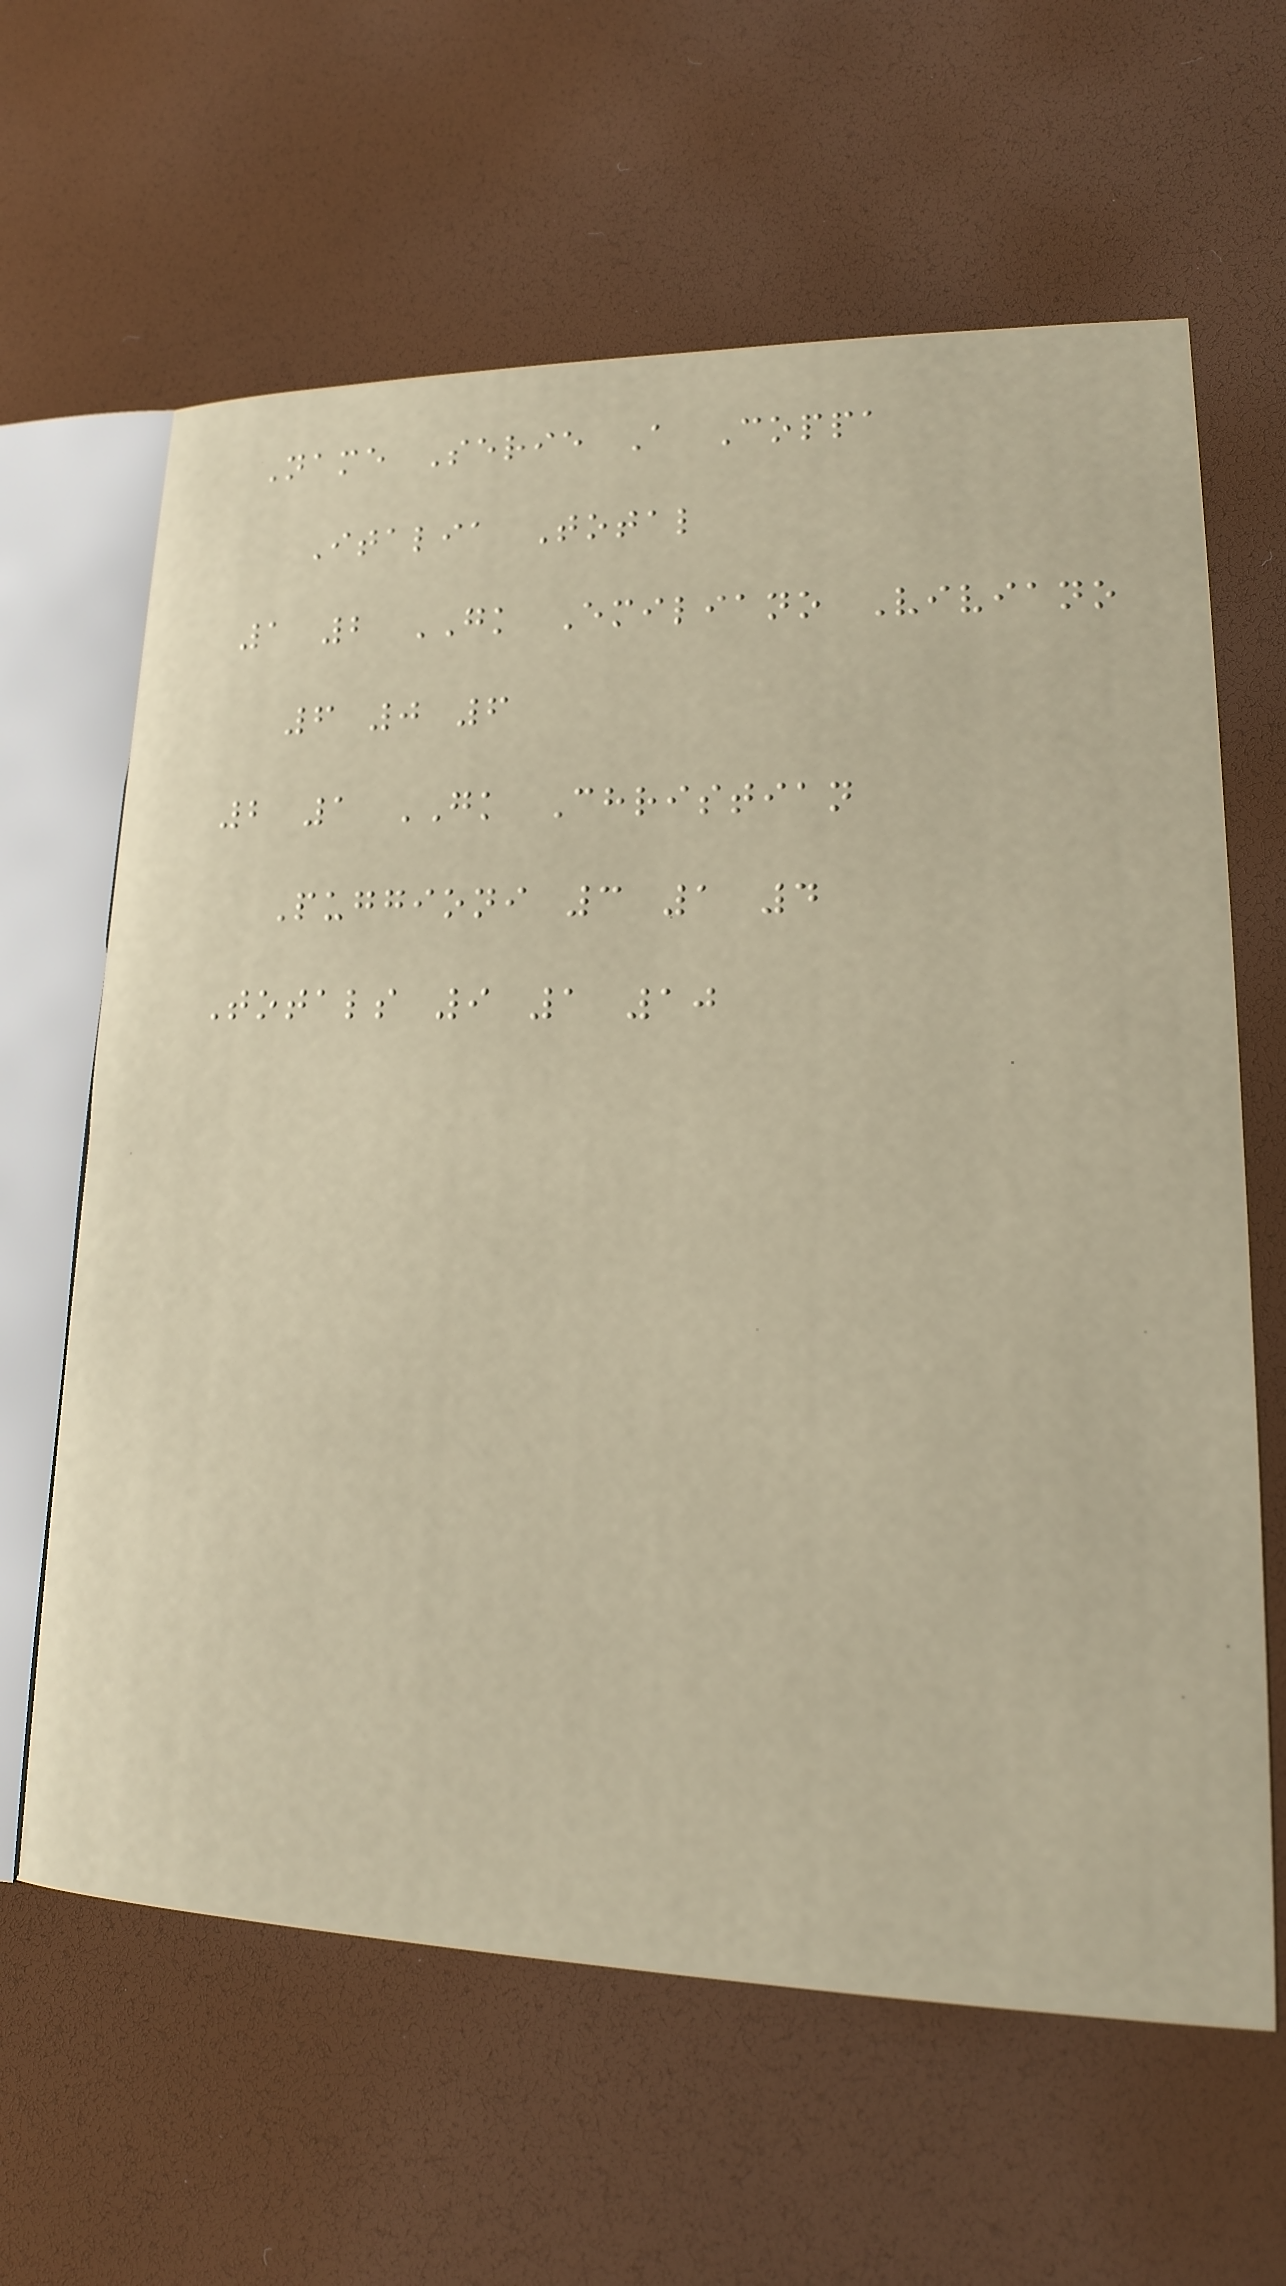Name Serie A Coppa
Italia Total
1 2 GK Emiliano Viviano
6 0 6
2 1 GK Christian
Puggioni 3 1 4
Totals 9 1 10
